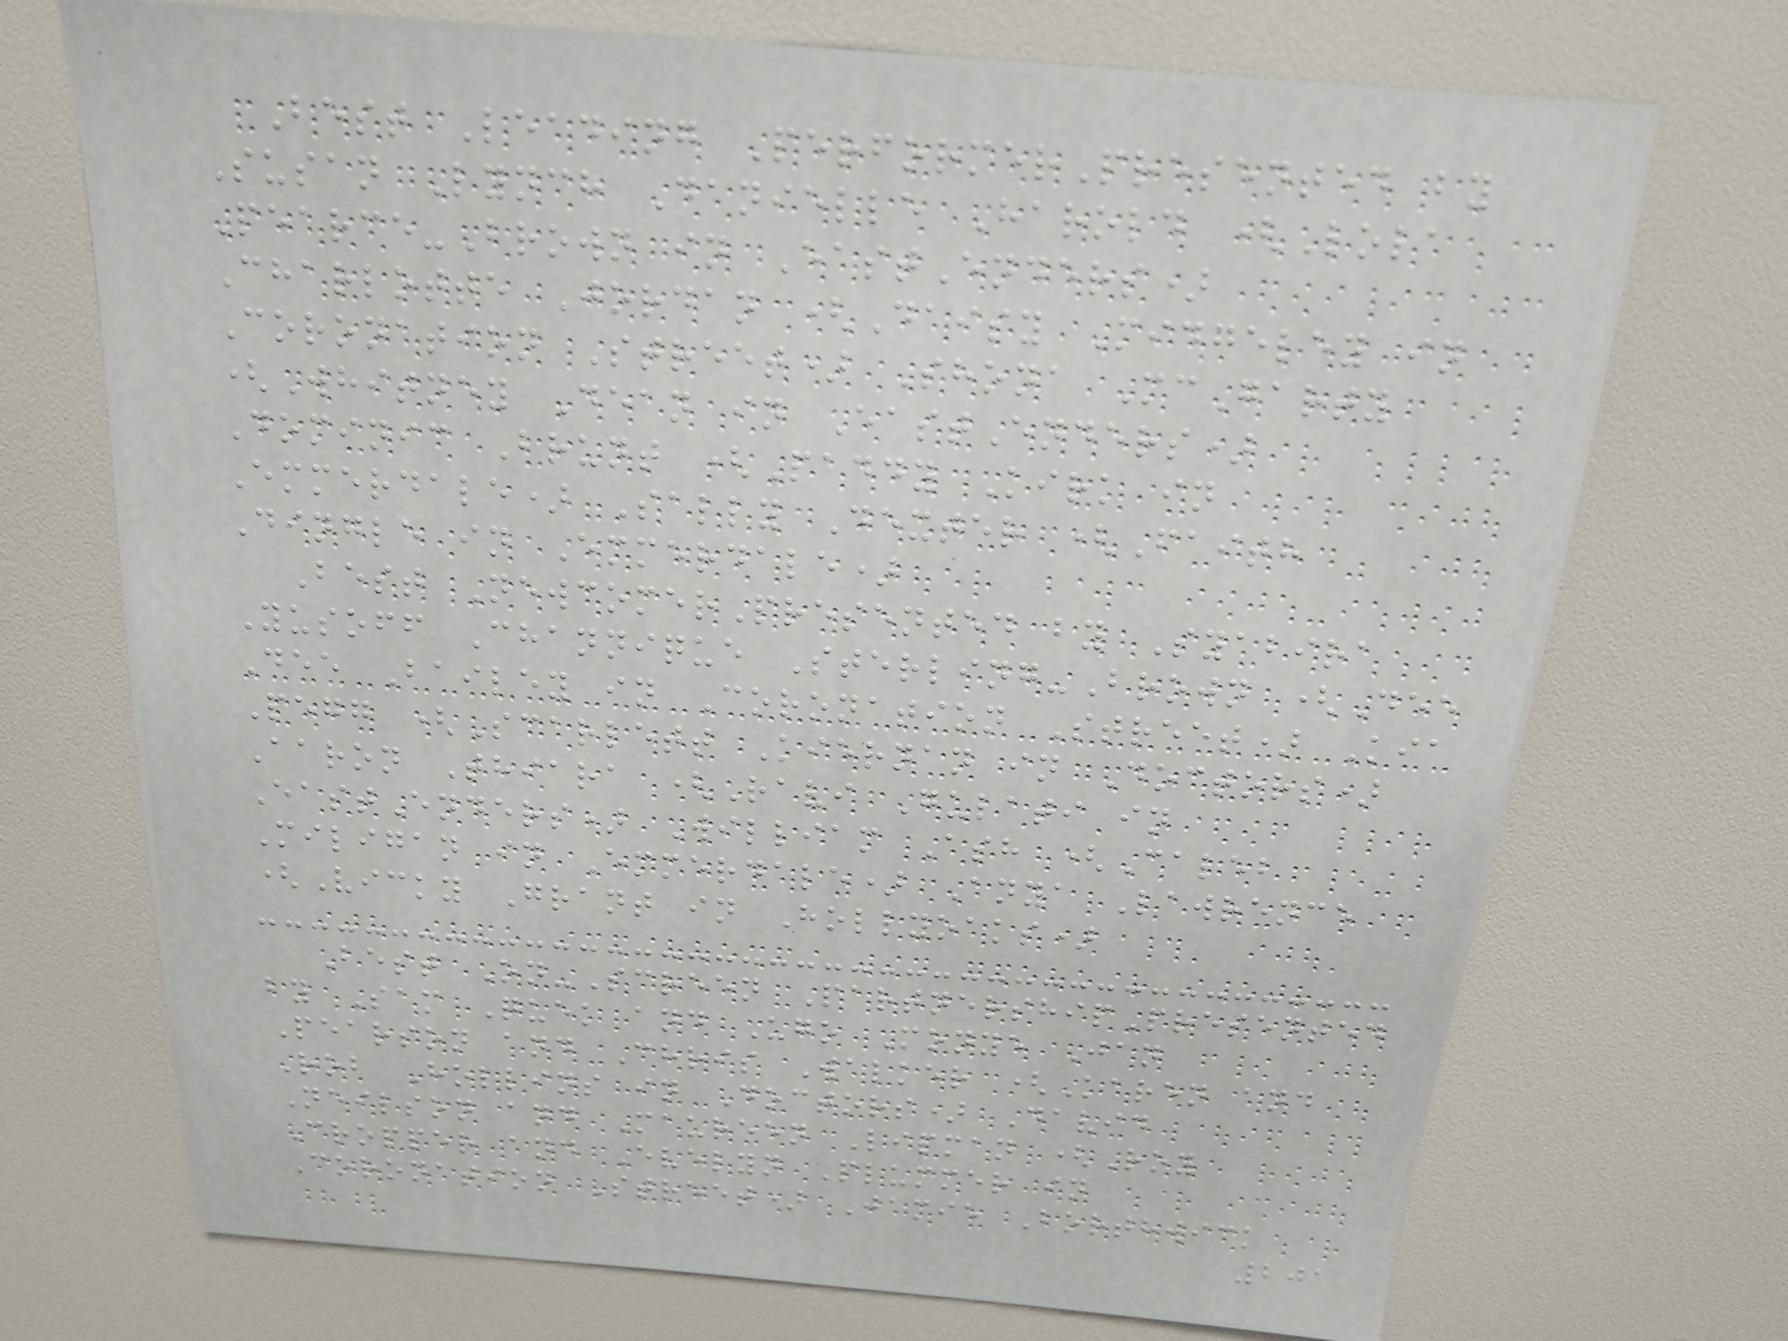Best Leading PerformerPresented by
Susan Lynch Danielle Harold (Lola
Pearce-Brown in EastEnders)
Charlotte Jordan (Daisy Midgeley in
Coronation Street) Shona McGarty
(Whitney Dean in EastEnders)
Dominic Brunt (Paddy Kirk in
Emmerdale) Sally Dexter (Faith
Dingle in Emmerdale)
Best NewcomerPresented by Syabira
Yusoff Channique Sterling-Brown (Dee
Dee Bailey in Coronation Street) Kia
Pegg (Scarlett Kiernan in Doctors)
Aaron Thiara (Ravi Gulati in
EastEnders) William Ash (Caleb
Miligan in Emmerdale) Anya Lawrence
(Vicky Grant in Hollyoaks)
Best On-Screen PartnershipPresented
by Sam Quek and Ugo Monye Jan
Pearson and Chris Walker (Karen and
Rob Hollins in Doctors) David
Neilson and Maureen Lipman (Roy
Cropper and Evelyn Plummer in
Coronation Street) Jamie Borthwick
201
